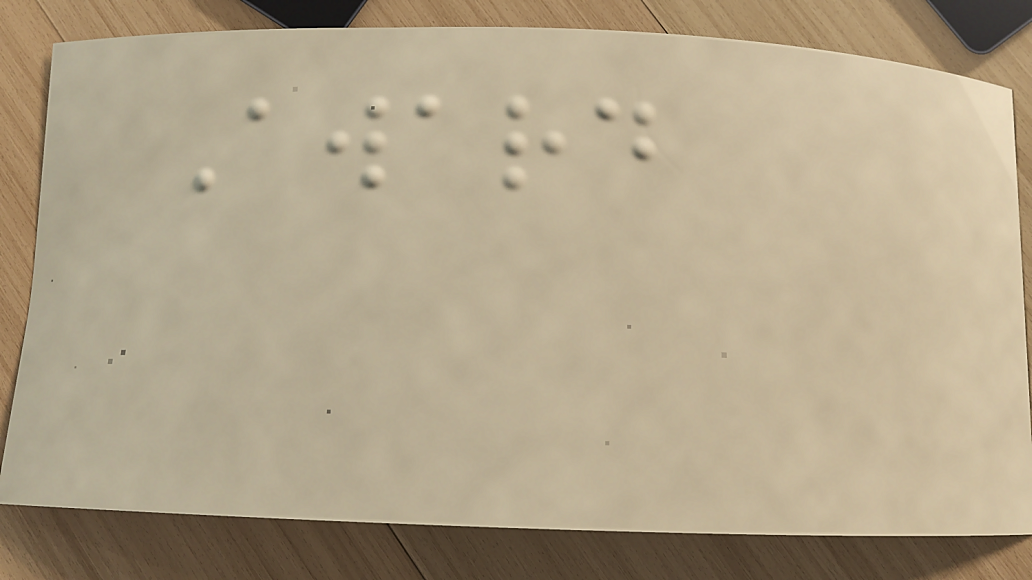Award
